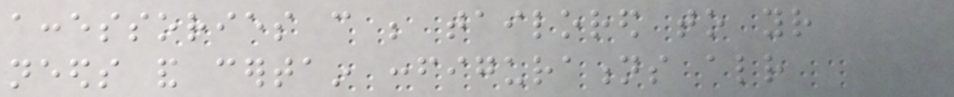accessories can be tailored to your
needs and certain configurations already
